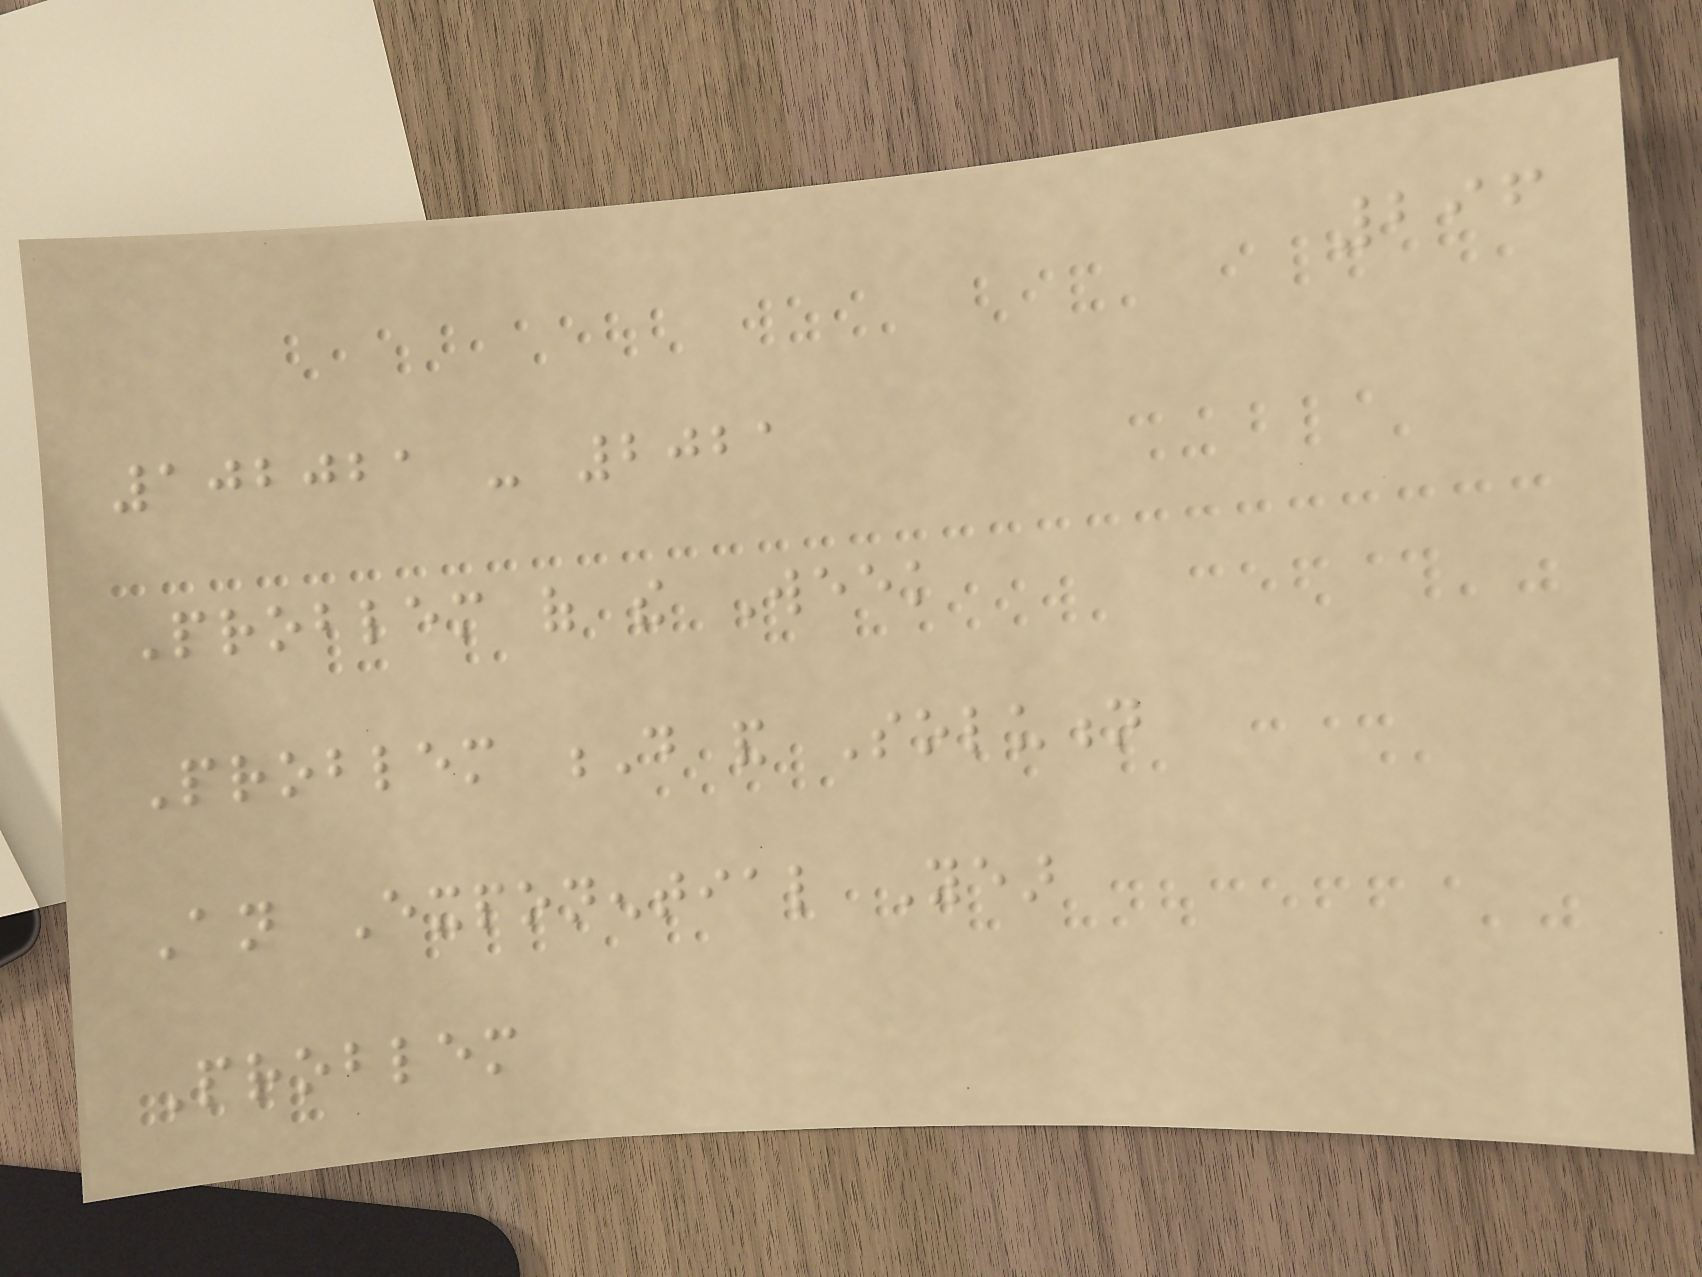296
102021 - 2021
Problem of the Week
Problem D and Solution
An Exponential Year
Problem
